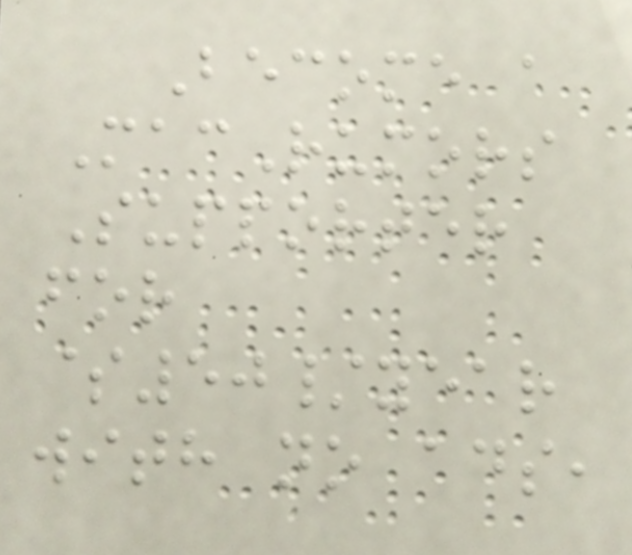Become a
MacRumors
Supporter
for
$50/year
with no ads,
